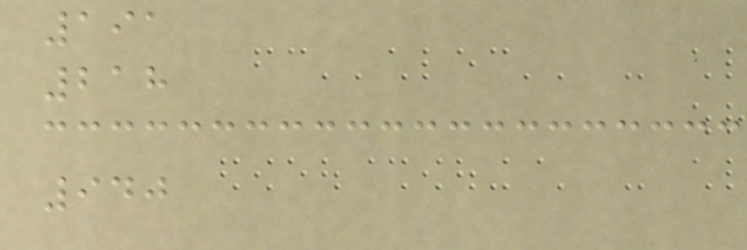191
218
940
